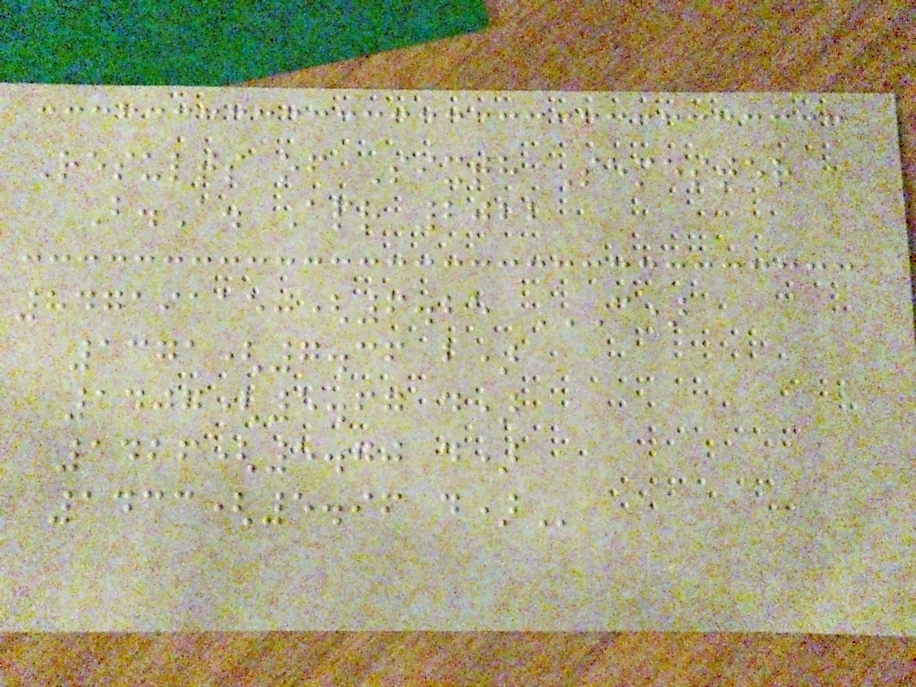Results of Sixth Semester
B.A. Apr 2022
847191150(6.25 C)
1371(7.36 B)
1407(5.67 D)
1426(5.70 D)
1433(5.96 D)
